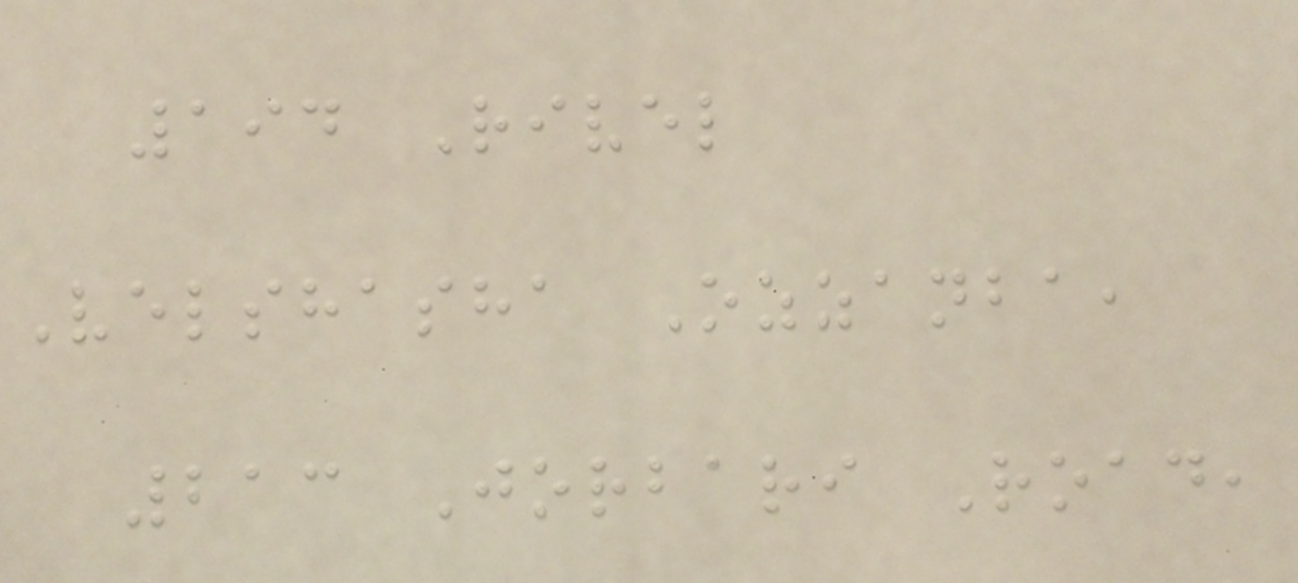194 Rivel
Velshasha Ozzanba,
213 Jorbari Road,
